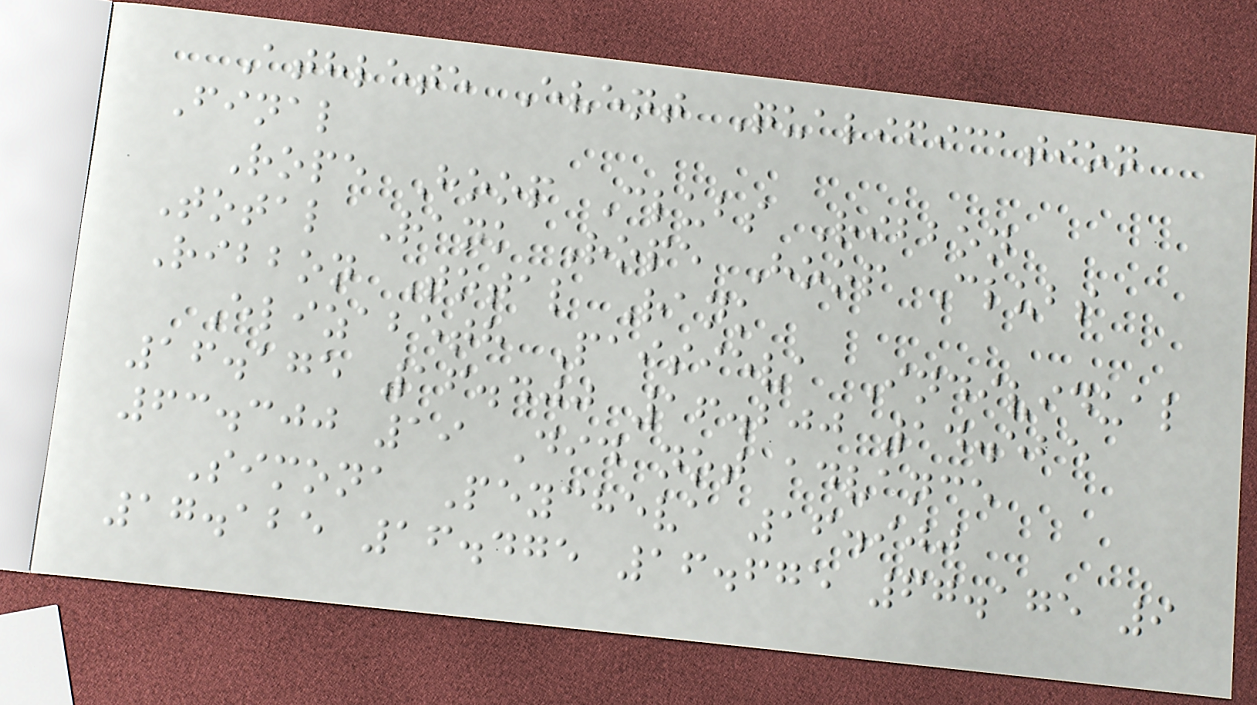Athlete Event Qualification
Final
Rope Hoop Clubs Ribbon
Total Rank Rope Hoop Clubs
Ribbon Total Rank
Elizabeth Paisieva Individual
16.175 16.400 16.200 14.525
63.300 19 Did not advance
Simona Peycheva 16.900
17.125 16.475 16.675 67.175 9
